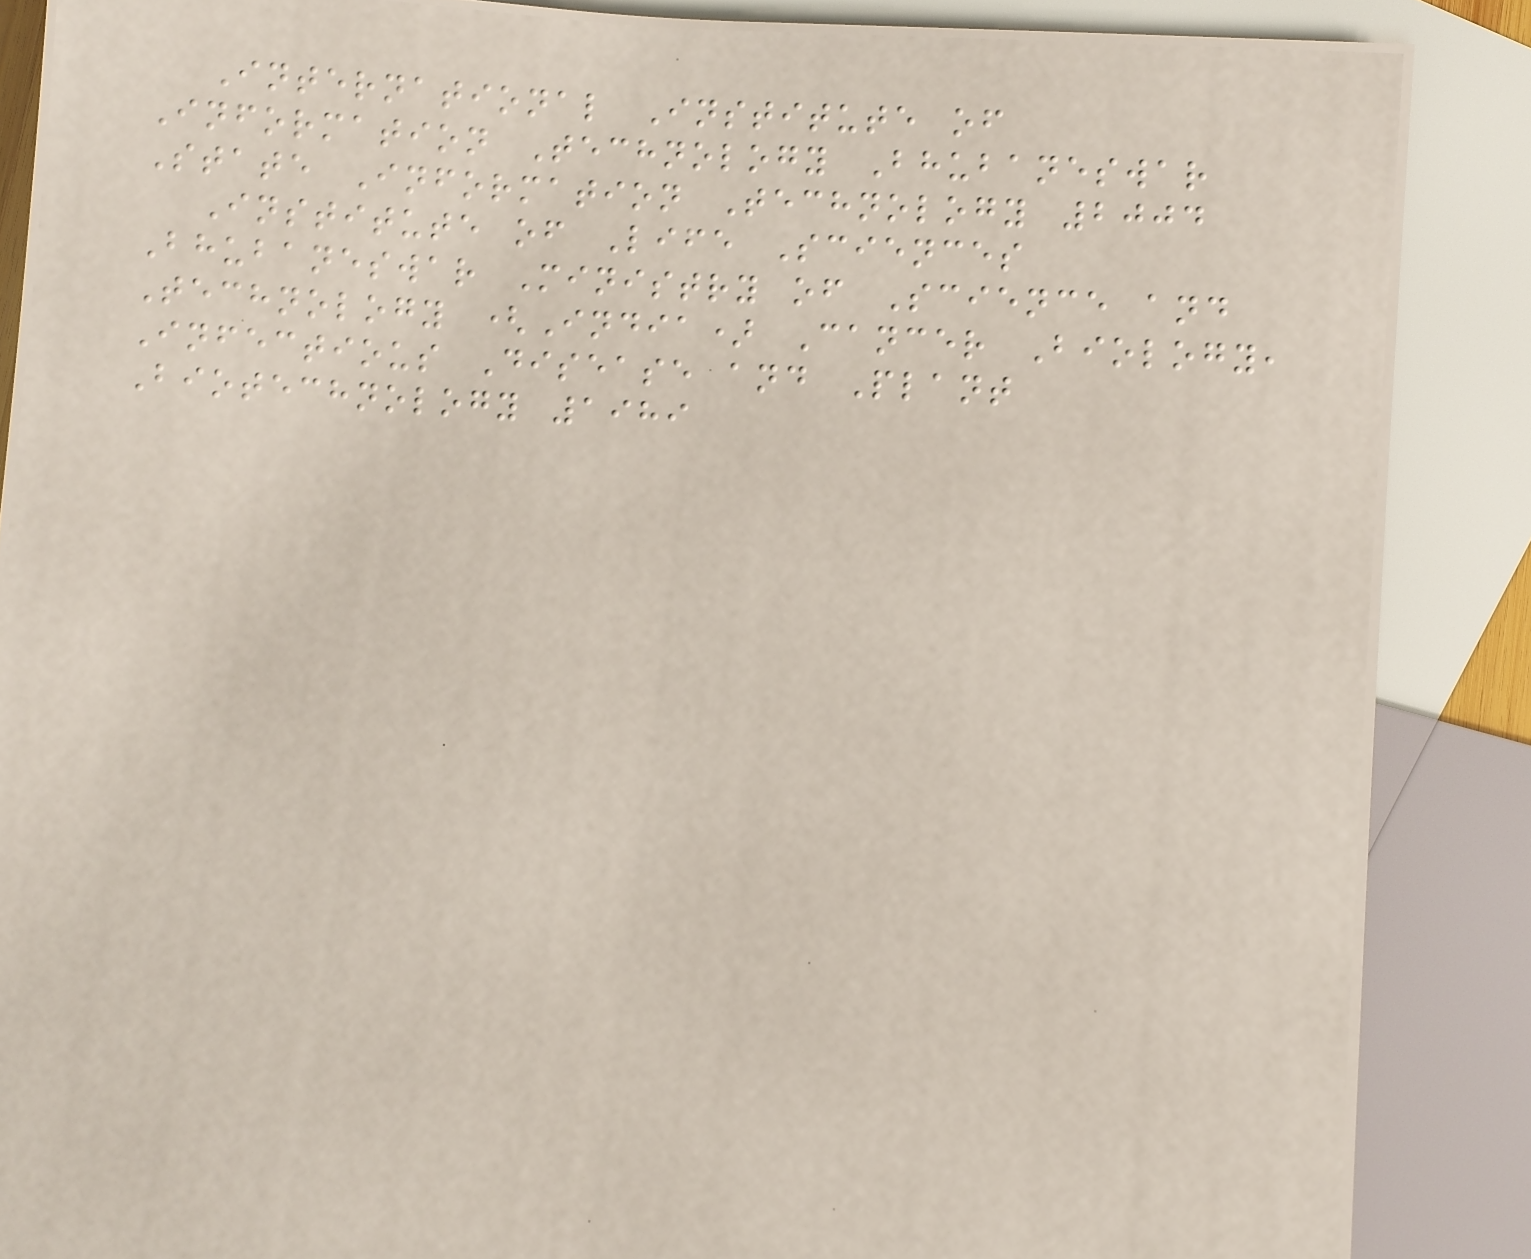International Institute of
Information Technology Bhubaneswar
State Information Technology 2004
Institute of Life Sciences
Bhubaneswar Ministry of Science and
Technology (India) Cancer Biology,
Infectious Disease and Plant
Biotechnology 1989
